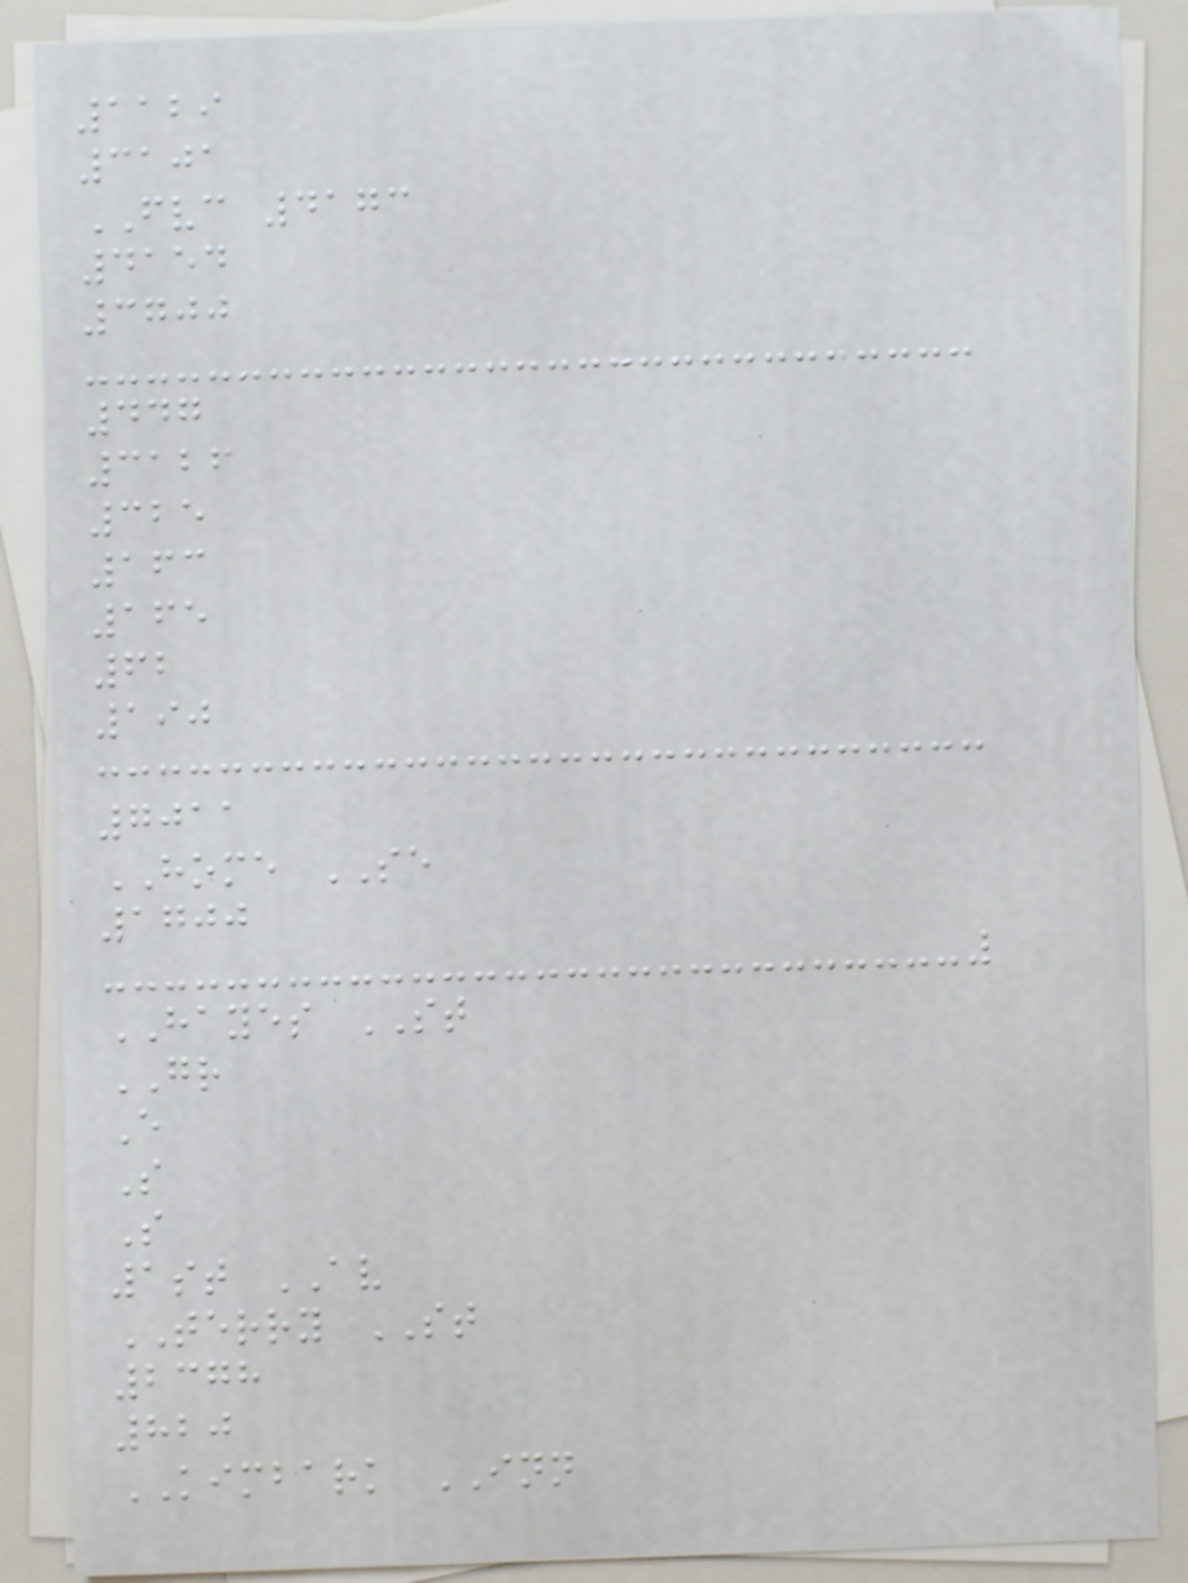1129
3101
FVC 4173
4154
3700
447
3126
325
163
165
62
190
7011
HOME SE
1700
HAYES ST
GR
E
S
S
1st AV
TERRY ST
2378
820
KIMBARK INN
